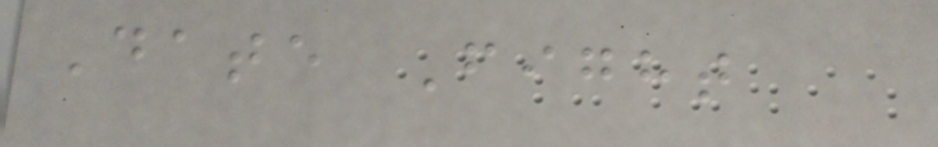Date Fight
